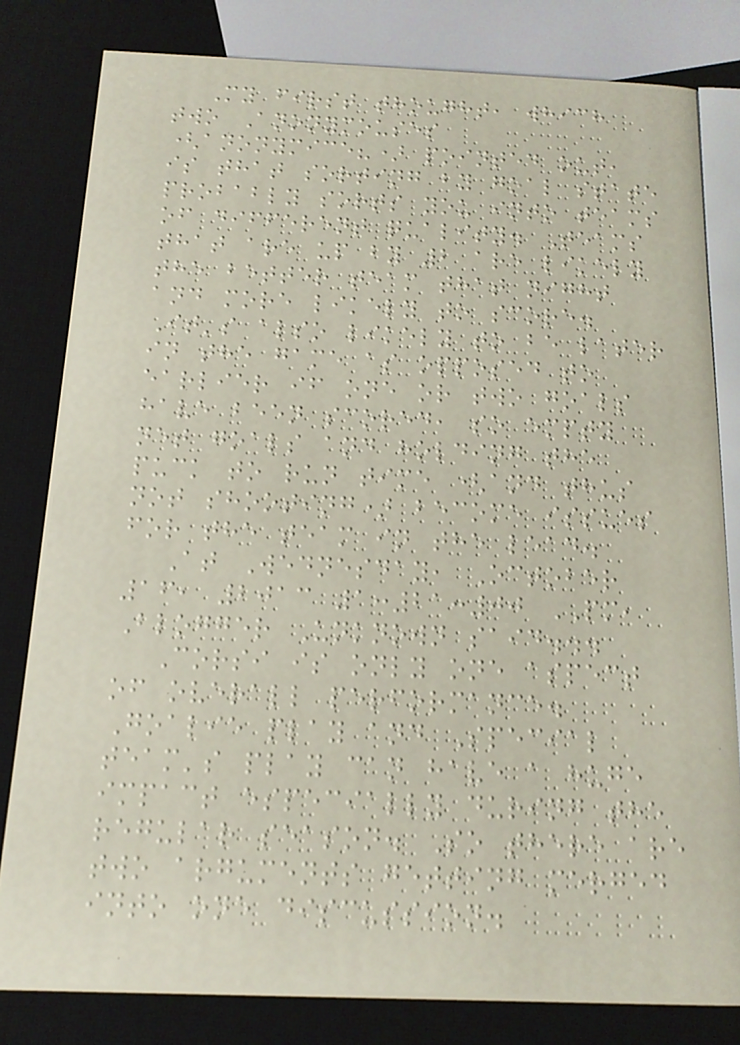My first thought, which
two Anonymouses
(anonymice?) pointed out,
is that sorting by goal state
probably sorts you into teams
of different quality. Teams
that are up by 2 are likely
the better team that night
and more likely to score.
It's also likely to be later
in the game as opposed to
earlier if one or two goals
have been scored, so empty
net goals and holding the
puck to run time (and thus
not shooting) become issues
for the team in the lead.
At Wednesday, October
16, 2013 1:21:00 PM,
Blogger Unknown said...
Corsi is only one aspect
of overall performance.
Goalie play and Special
team's play can have a huge
impact especially during the
regular season. So there are
two arguments getting merged
into one discussion.
